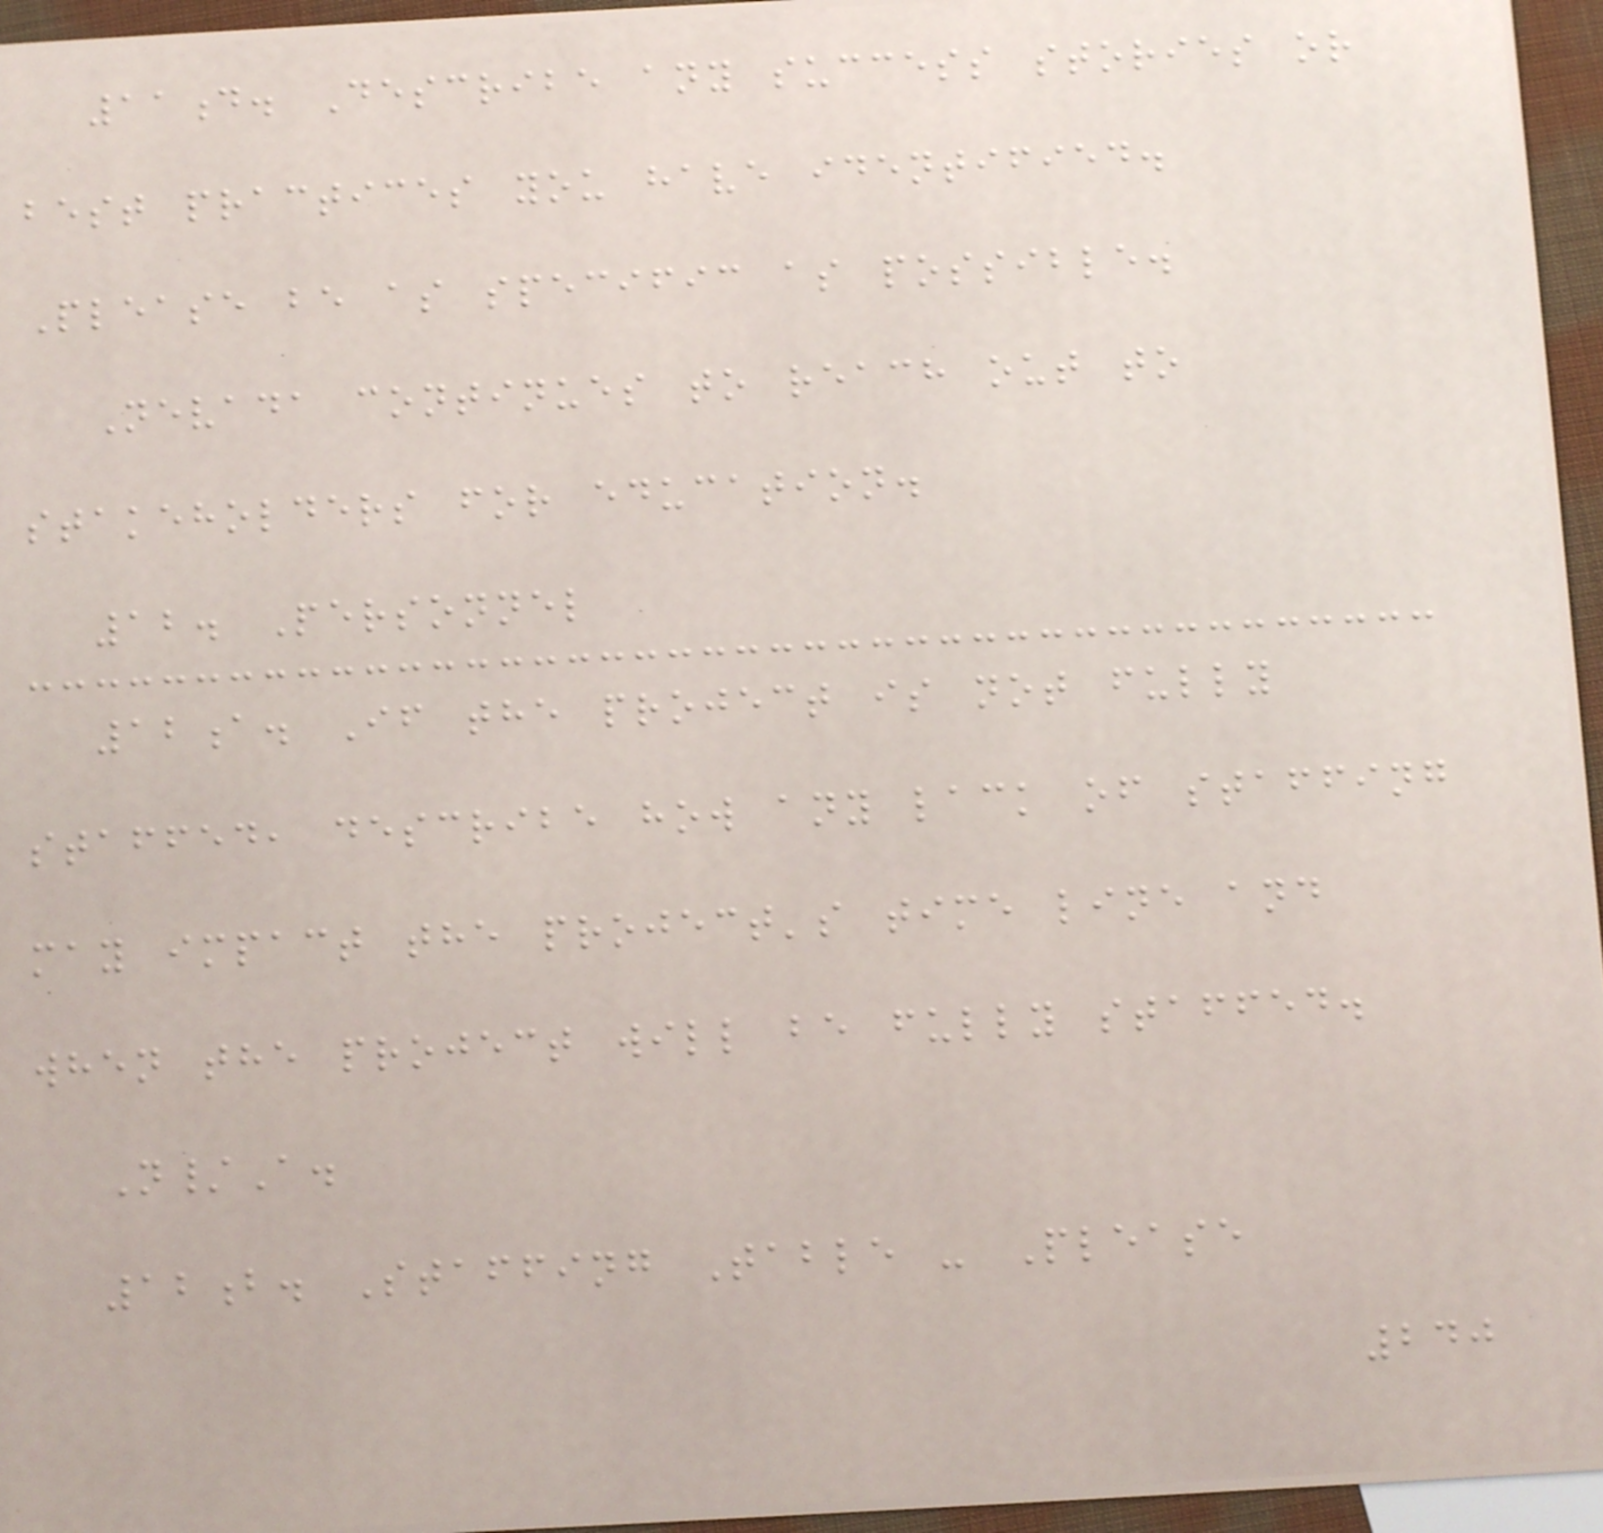11d. Describe any success stories or
best practices you have identified.
Please be as specific as possible.
Nevada continues to reach out to
stakeholders for education.
12. Personnel
12a. If the project is not fully
staffed, describe how any lack of staffing
may impact the project's time line and
when the project will be fully staffed.
N/A.
12b. Staffing Table - Please
240
